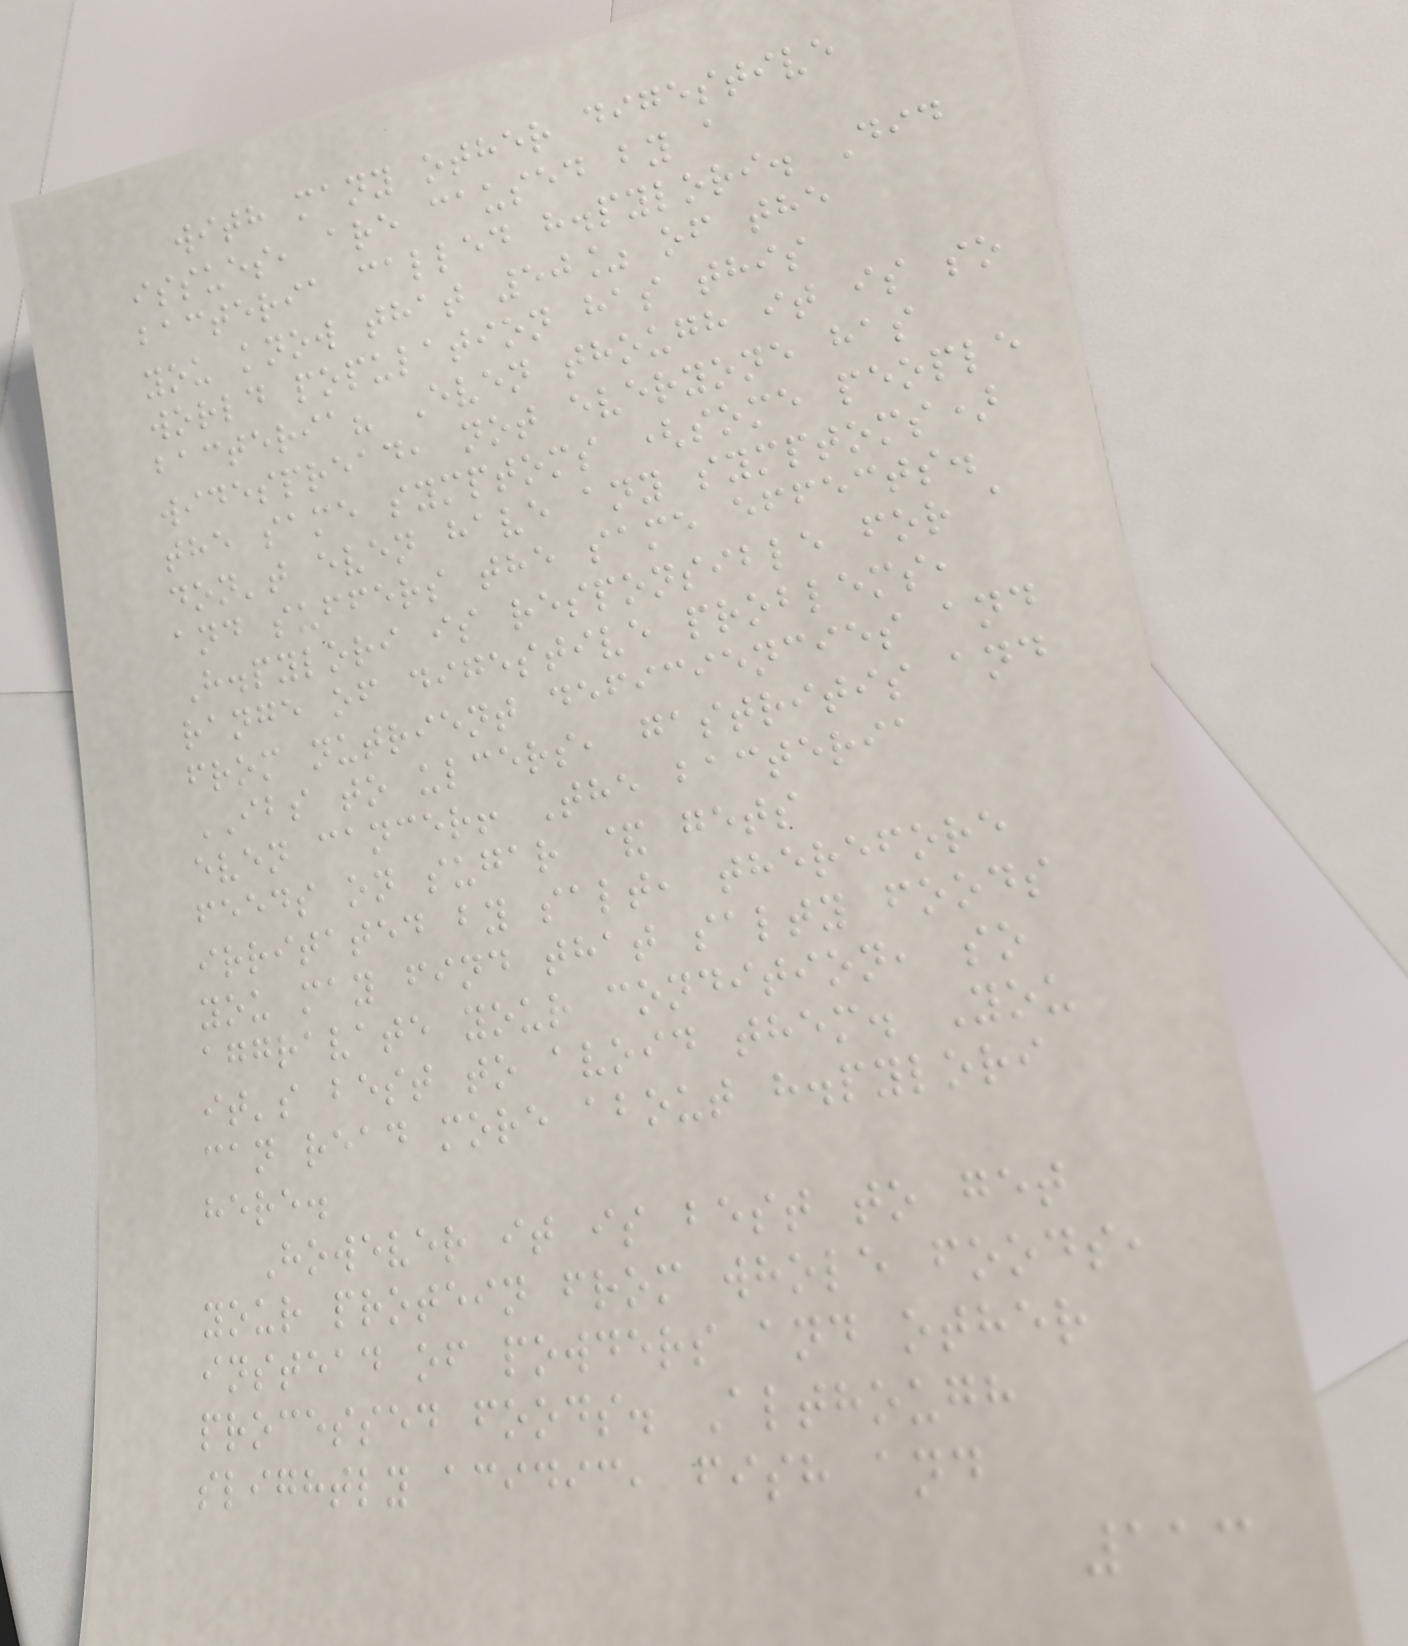with many other digestive
issues, are caused by a
bacteria called h.pylori. Did
you know that 50% of the
world population has this
bacteria? Even though it is so
widespread, not everyone has
the same symptoms (some people
don't even have any symptoms)
and suffers the same effects.
H.pylori is responsible for a
range of digestive problems,
from nutrient deficiencies and
IBS to ulcers, gastritis and
even cancer! The bacteria
feeds on sugar & gets
irritated by salt, therefore
you may find that salty foods
aggravate your condition, so
it's best to avoid them. You
can read more about h.pylori
here.
However it is best to get
your protein from whole foods,
instead of powders and other
processed foods. Although
slightly acidic, fish and
113
